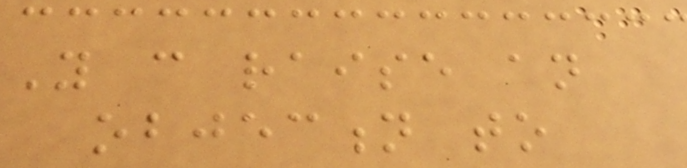You can raise an
objection to
